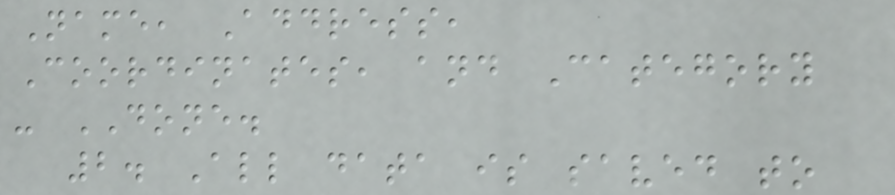Name, Address,
Coordinates, and Category
- DONE.
2. All data is saved to
